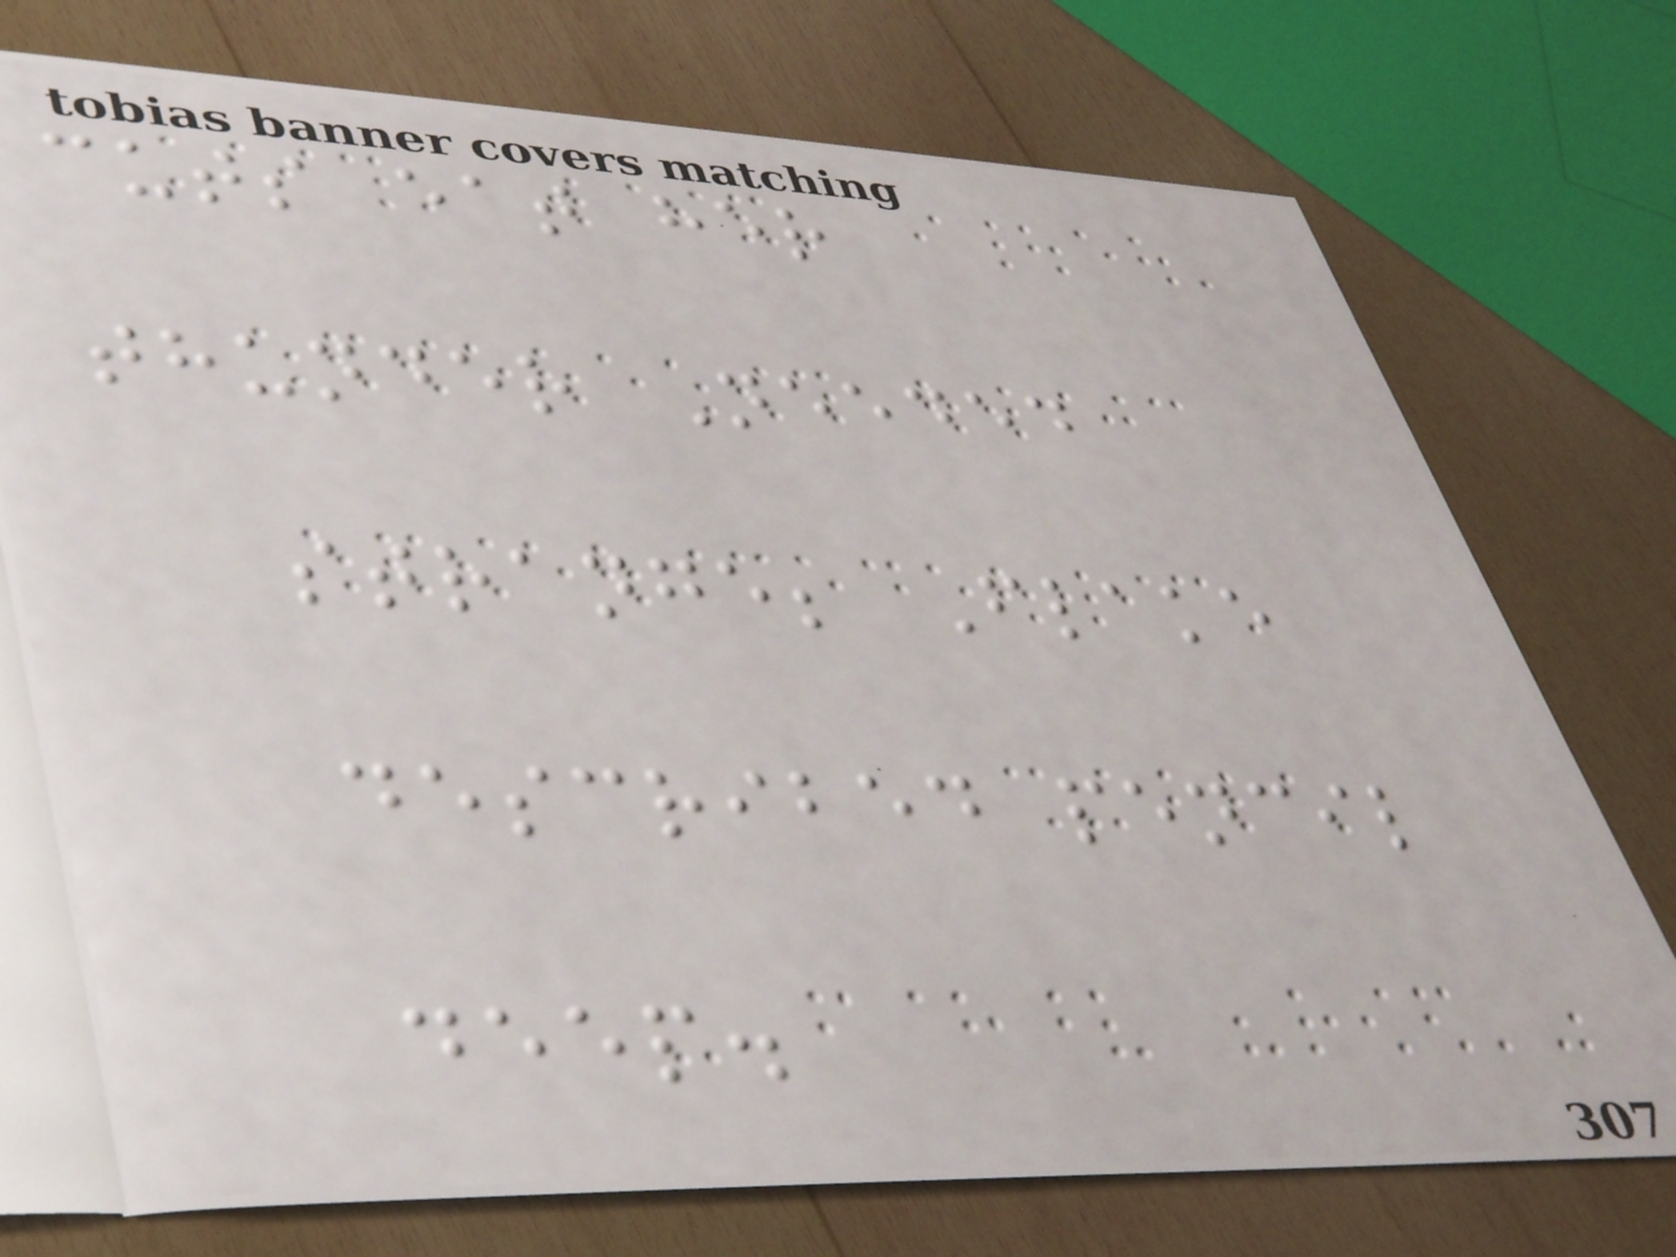cuts eat her
thunder Needed
strange; Flake
described pencil
deep.
